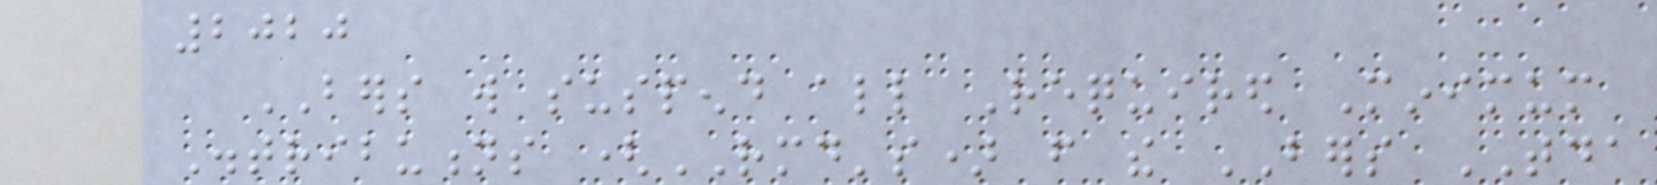2020
BERS will suspend all Required Minimum
Distributions (RMD's) from the BERS TDA
